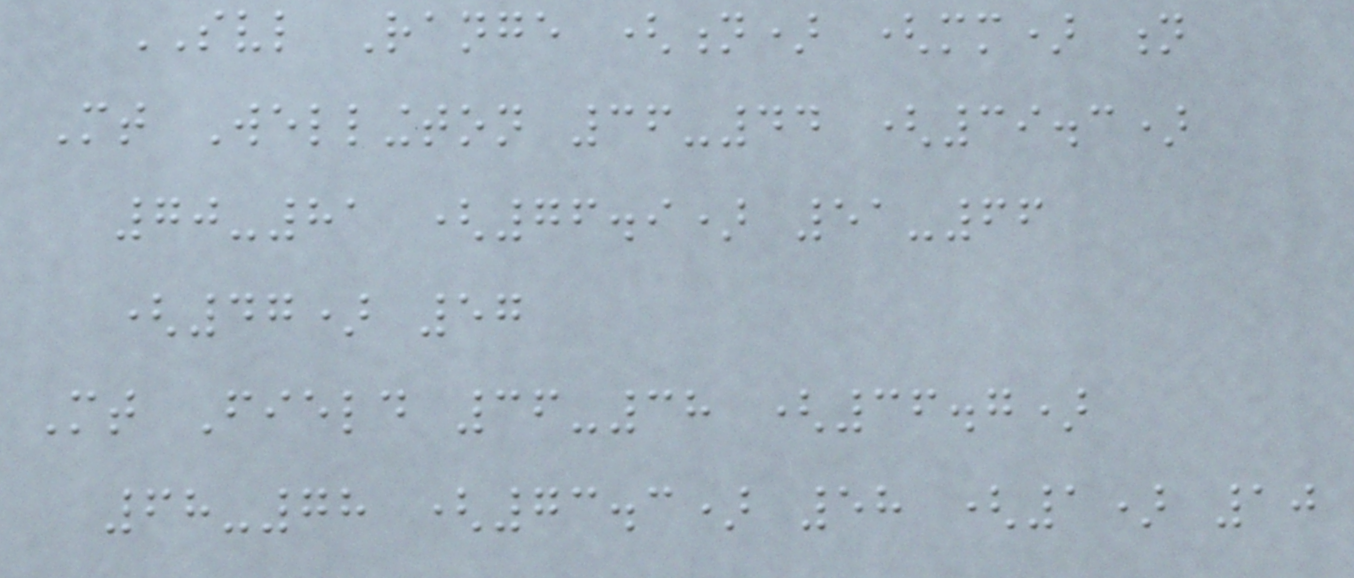SVL Range (n) (mm) n
Mt Wellington 36-44 (39.3)
70-81 (76.9) 51-66
(47) 57
Mt Field 36-38 (36.7)
68-78 (73.3) 58 (1) 10
